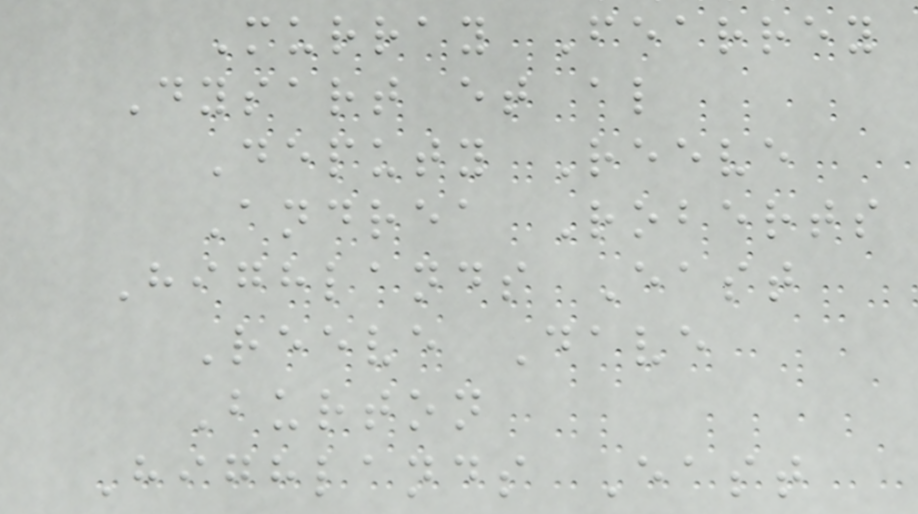Murray Fearrey
Dysart et al
Deputy Reeve
Andrea Roberts
Highlands East
Reeve Dave
Burton
Highlands East
